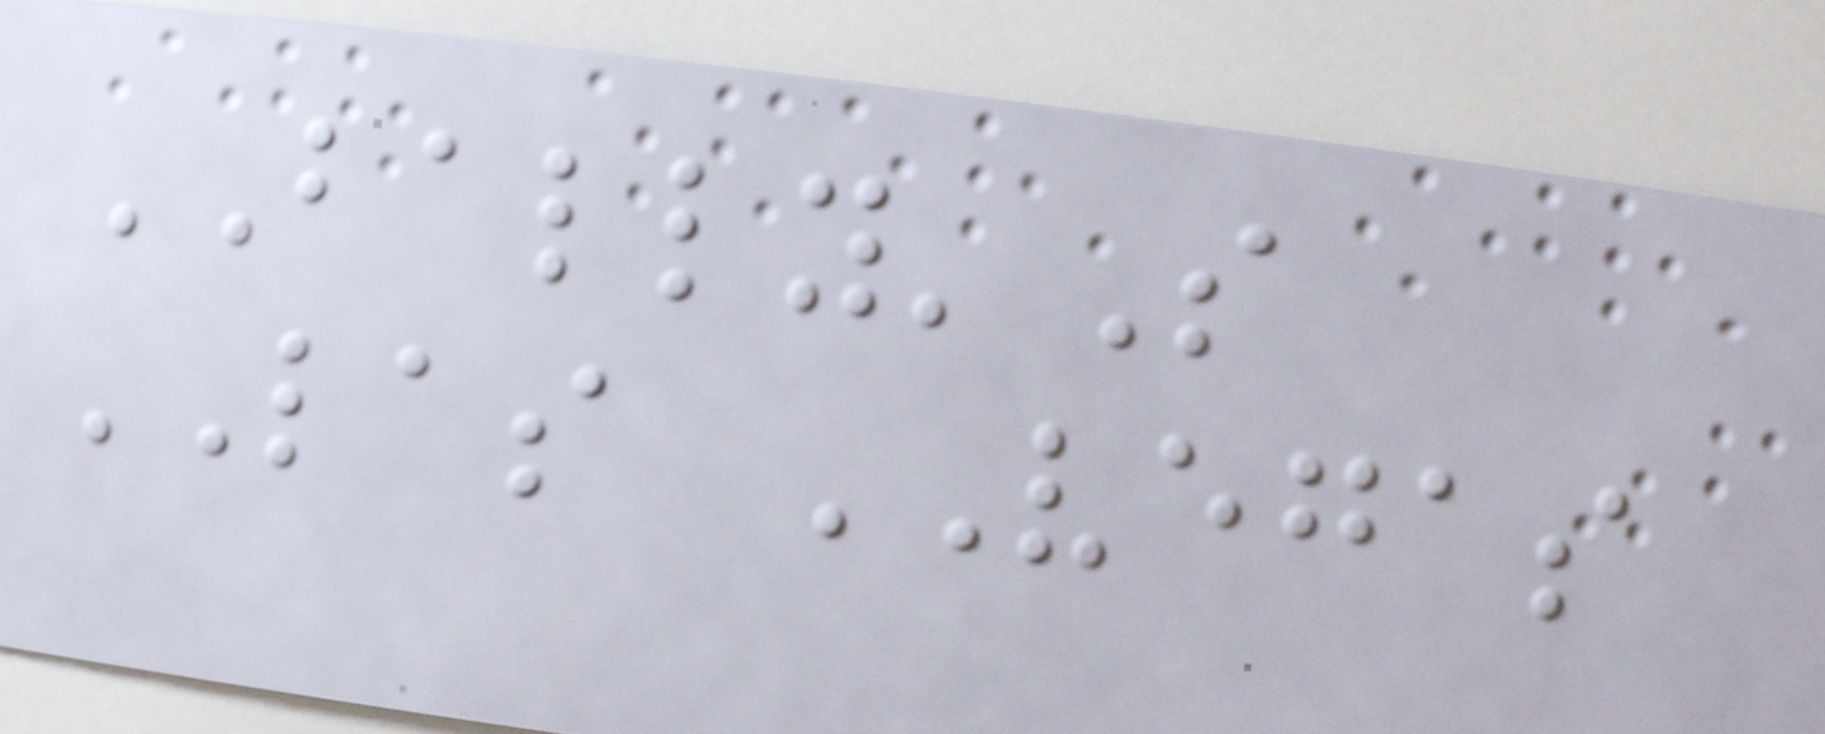BALLY'S
LAS VEGAS
